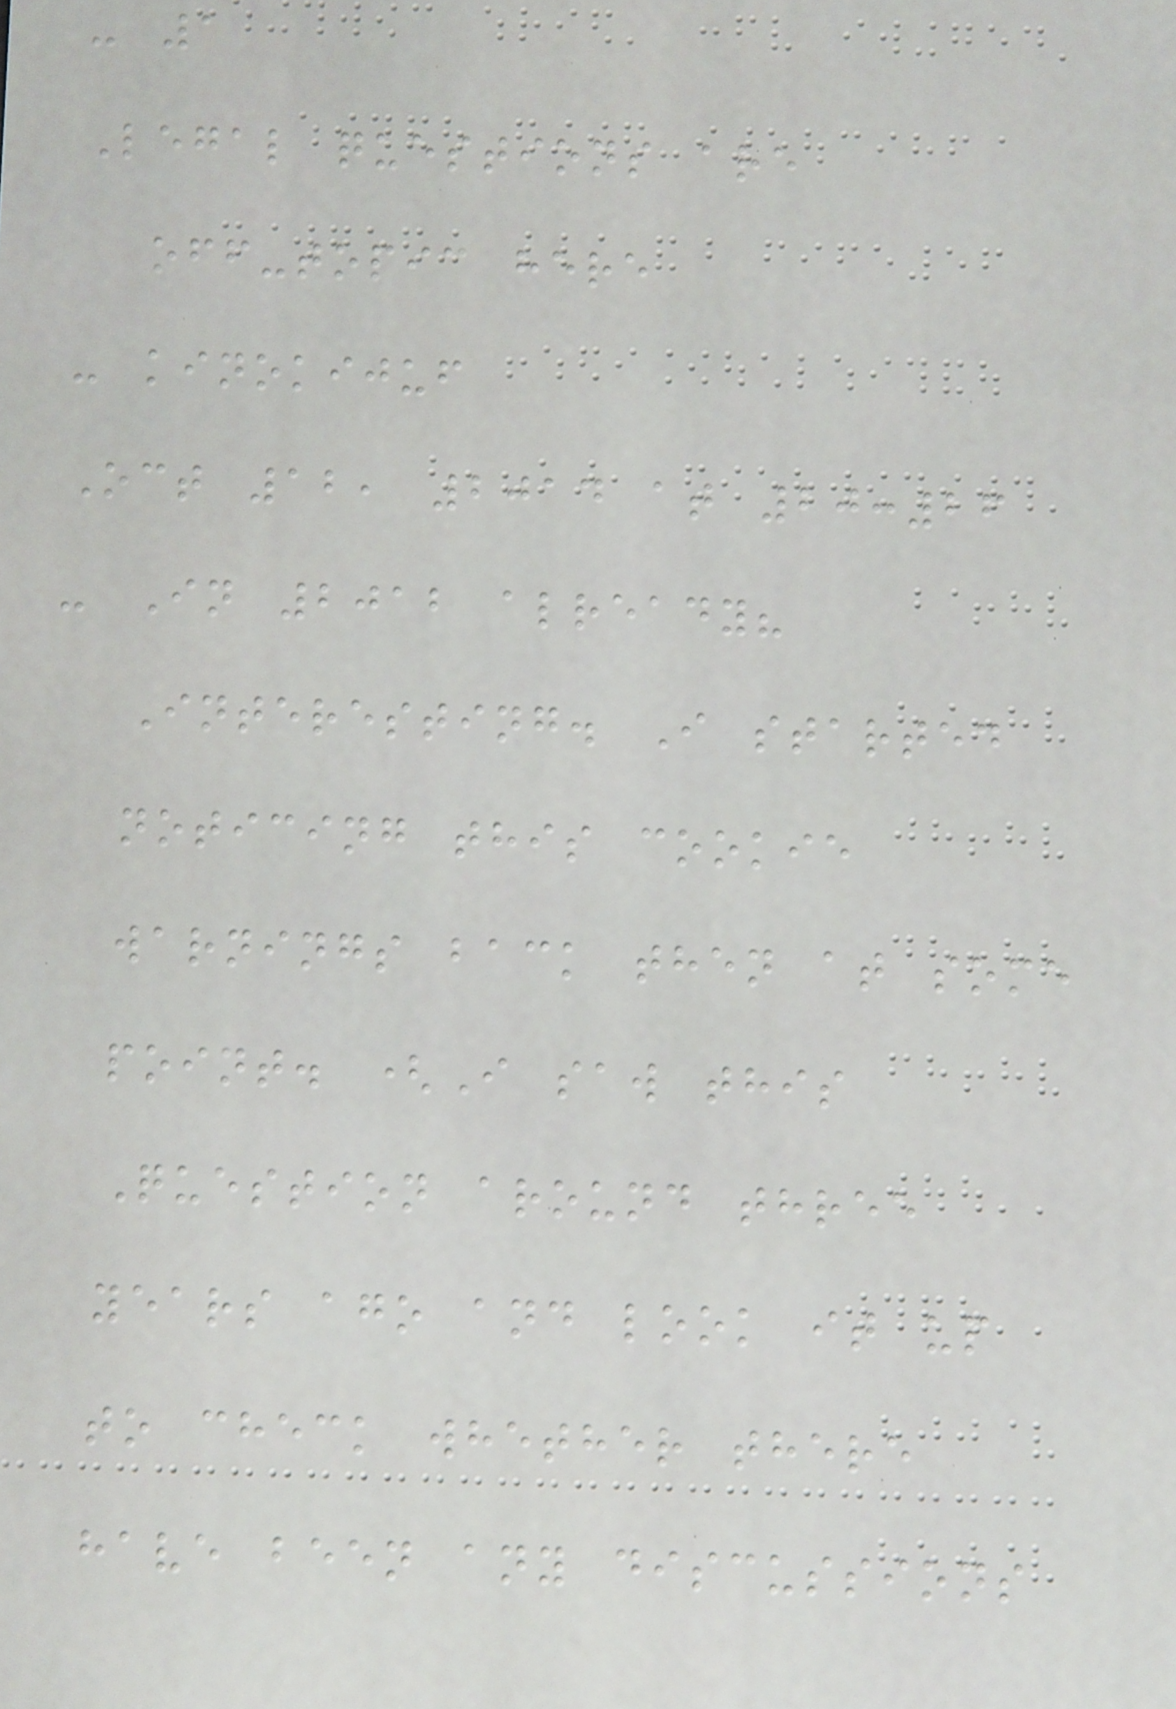- 1
Legal questions are
off-topic here
- kinokijuf
Oct 12, 2014 at 20:26
- In 2012 already?
Interesting. I started
noticing this cookie
warnings back then at some
point. (I saw this
Question around three
years ago and look it up
to check whether there
have been any discussions
